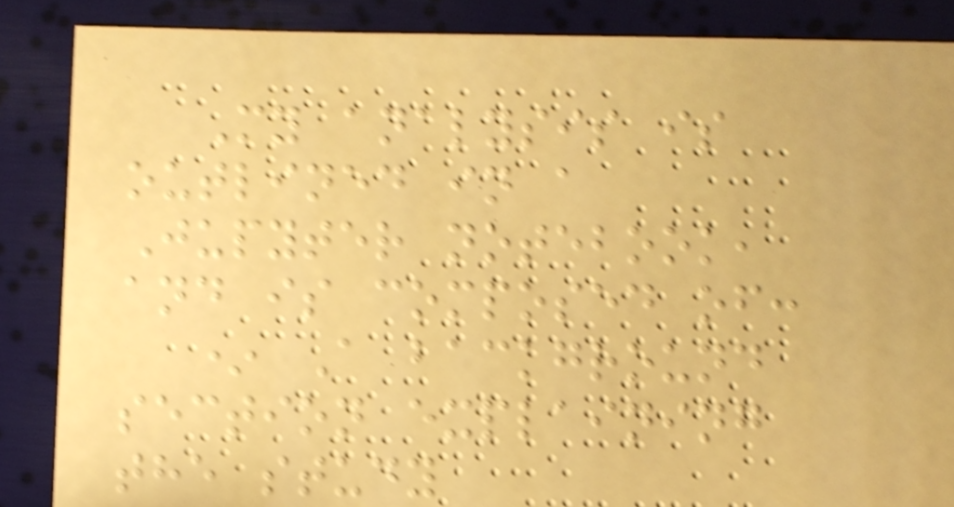My analysis is
outlined in a
Jupyter notebook,
and is composed of:
* A background
section explaining
the study
